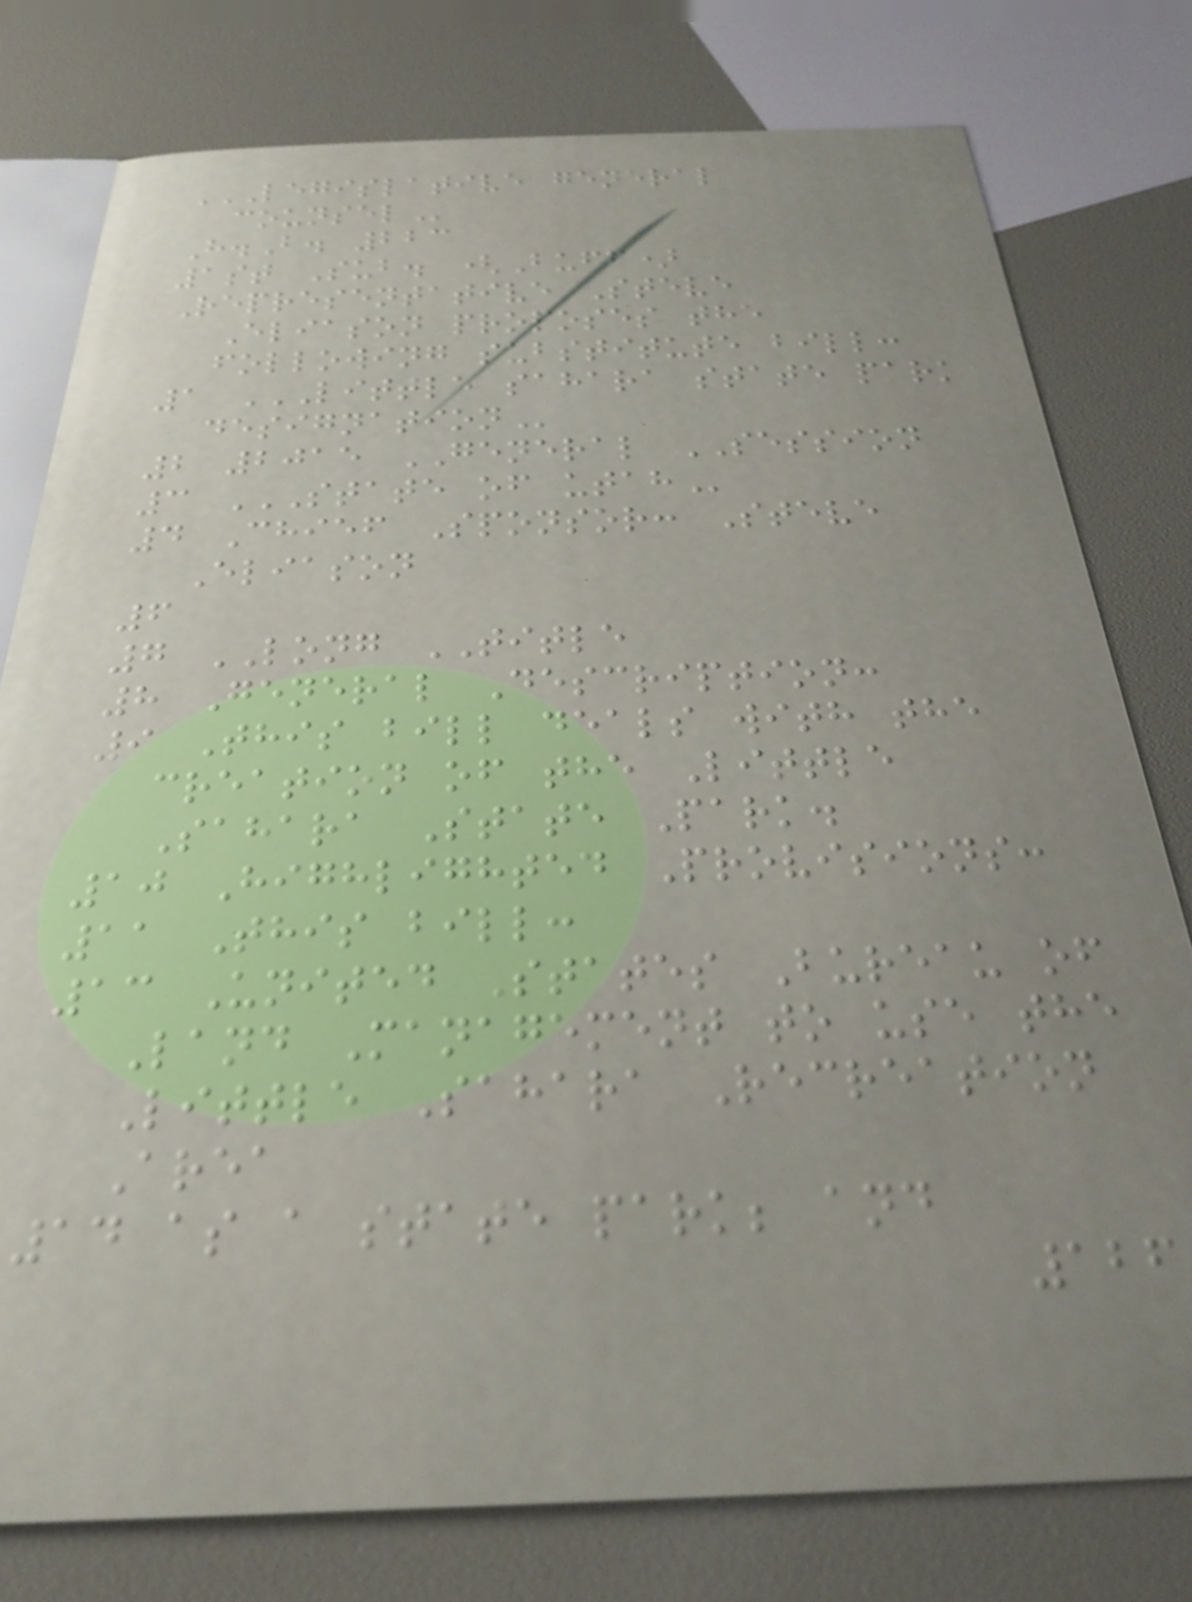LEGISLATIVE GENERAL
COUNSEL
H.B. 223
1st Sub. (Buff)
Representative Steve
Eliason proposes the
following substitute bill:
1 LITTLE SAHARA STATE PARK
DESIGNATION
2 2015 GENERAL SESSION
3 STATE OF UTAH
4 Chief Sponsor: Steve
Eliason
6
7 LONG TITLE
8 General Description:
9 This bill deals with the
creation of the Little
Sahara State Park.
10 Highlighted Provisions:
11 This bill:
13 United States Bureau of
Land Management to use the
Little Sahara Recreation
Area
14 as a state park; and
126
